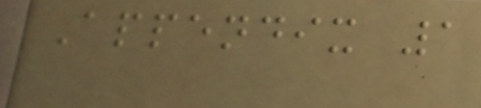Appendix 1
